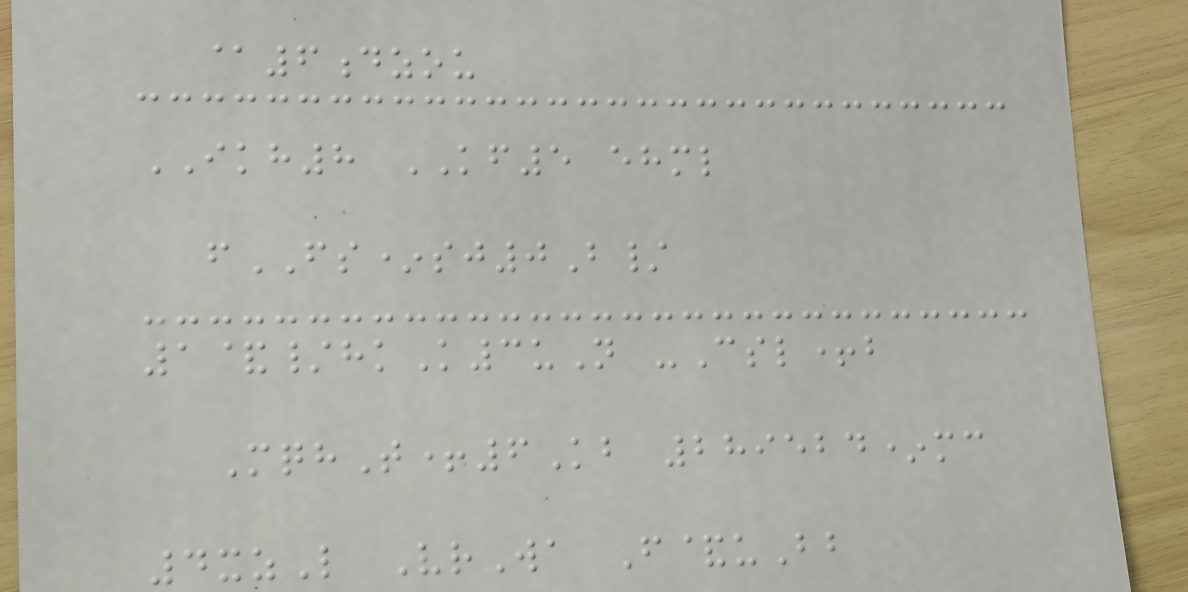@6dzou
IKH8 KF5 ehml
fFS*sj0B/
1&/hkK3uN -Csl+b
MqhT+6Kb 289524*mc
4xzL VrWa F&uBb
